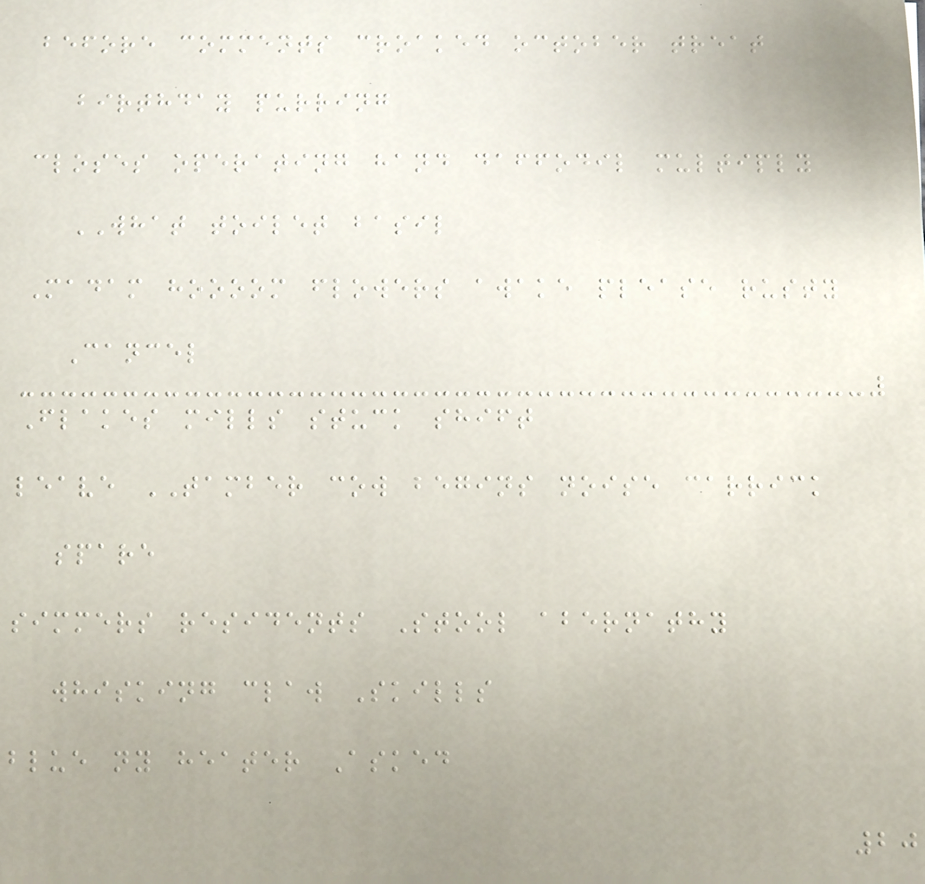before comments croaked october treat
birthday purring
closes operating hand daffodil multiply
WHAT toilet basil
Madam hoooom flowers awake please rusty
Cancel
Flakes mills stuck shift
leave TAMBER cow begins noise carrick
spare
simmers residents Stool abernathy
whisking claw Skills
blue ny heater Asked
20
